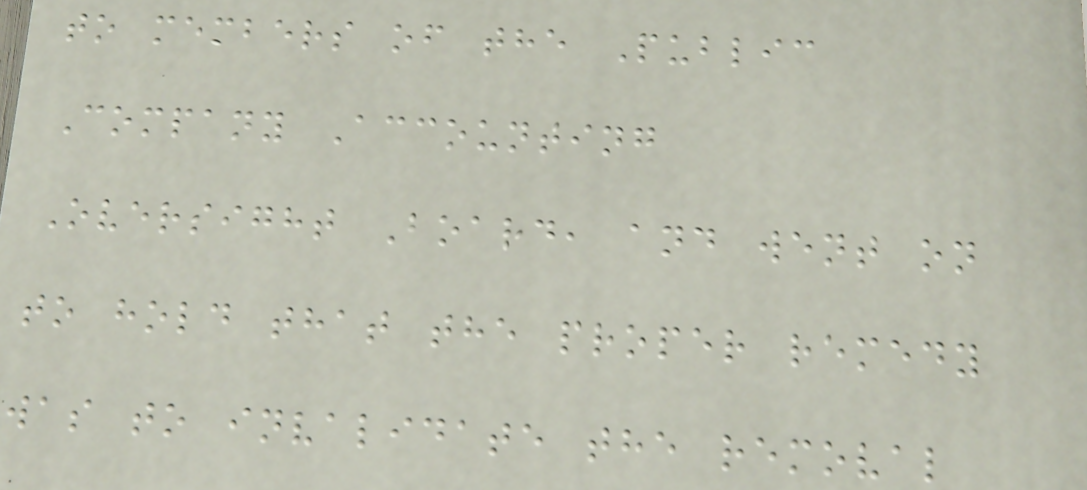to members of the Public
Company Accounting
Oversight Board, and went on
to hold that the proper remedy
was to invalidate the removal
